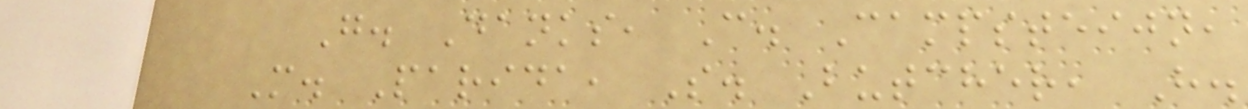G. Danks, C. Campsteijn,
M. Parida, S. Butcher, H.
